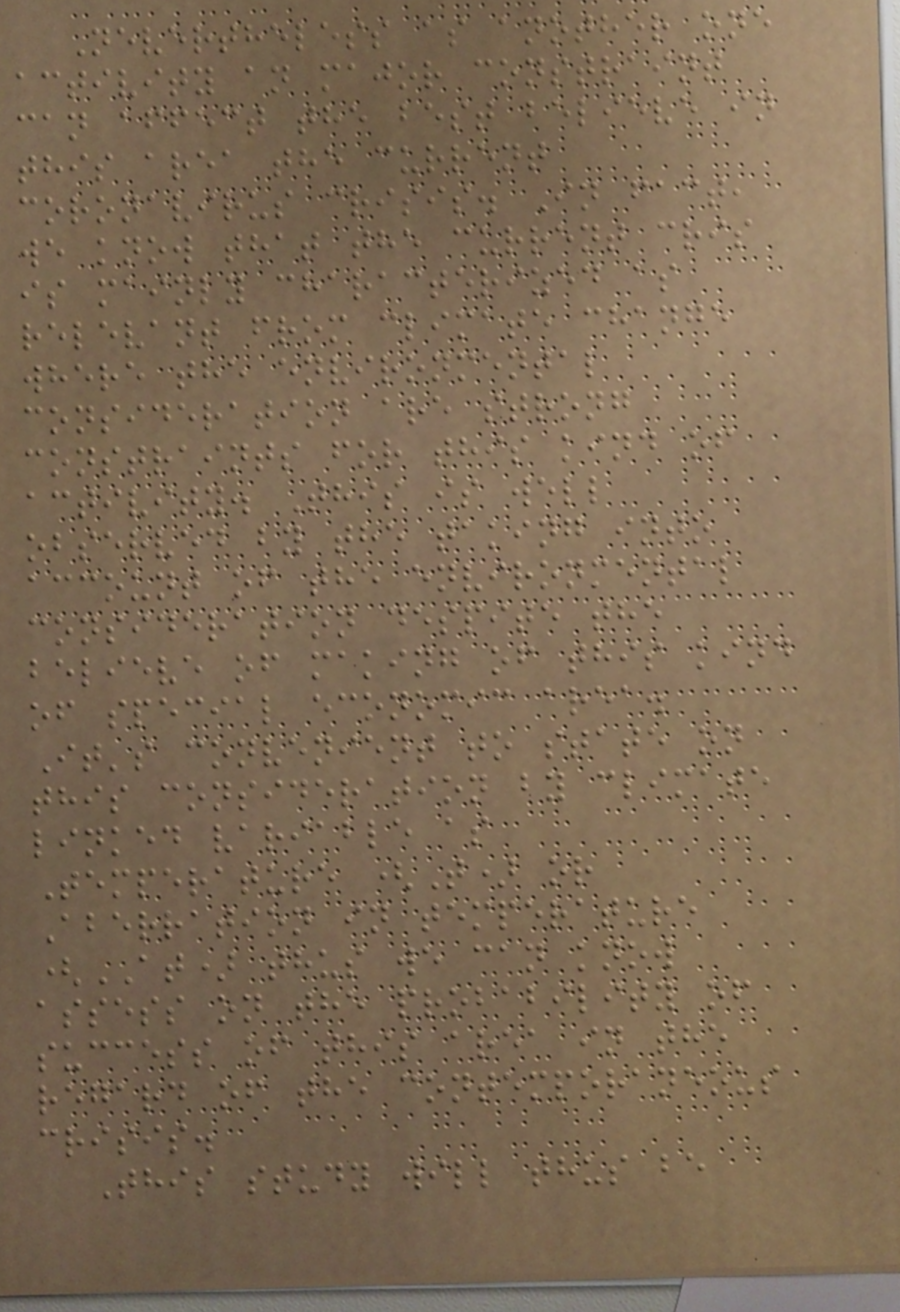Nevertheless as another one
activity an major constraint
can affect the best believe in
this area the current
coronavirus crisis. In fact,
we know that the current cris
is mainly characterized as
relevant from climate change
where the environmental
consideration are strong
constraints for this kind of
activity. This is well
observed by the taking into
account of the environmental
consideration despite the
believe of making of this kind
of special economic area.
It's convenient to state on
this consideration by climate
linked variable as
Temperature (T) or
Aberration in temperature
(AT) thus we can know
assess on the probability of
success of this area in the
regard of the contemporaneous
crisis.
This study will thus be
